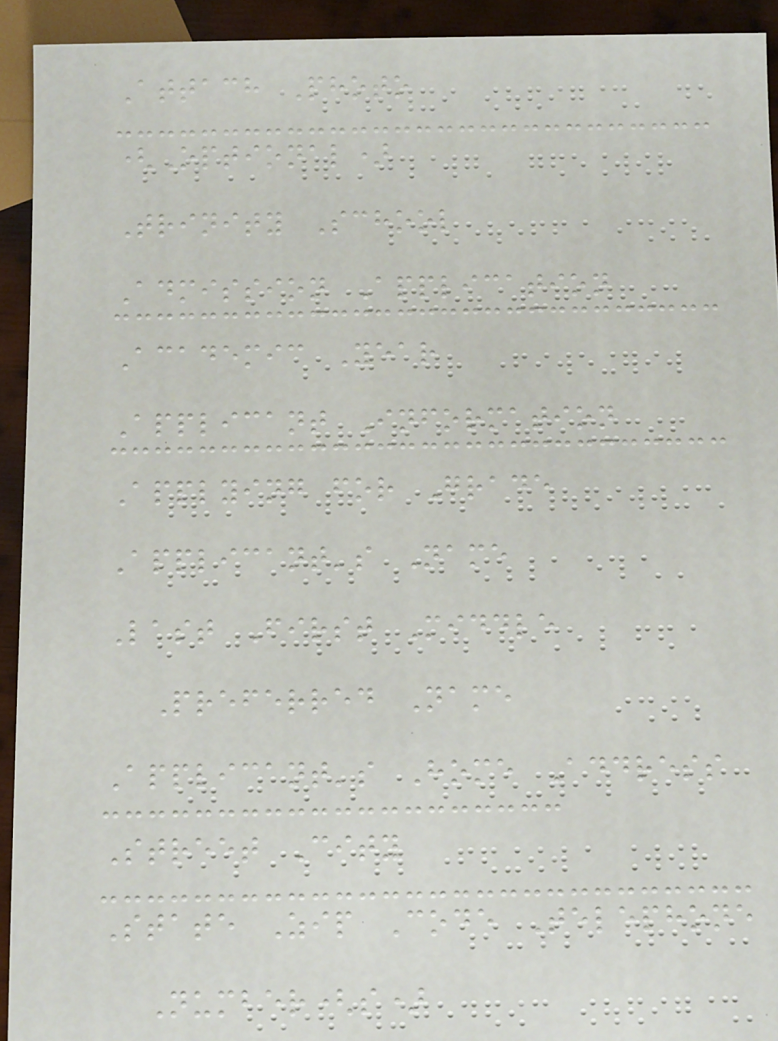Attach Photo
(Optional)
Trinity School
Admission Application
Academic Year
Applicant Information
Applying for Grade
Applicant's Name
Last First Middle
Preferred Name
Applicant's Home Address
Street City
State Zip Code Telephone
Number(s)
